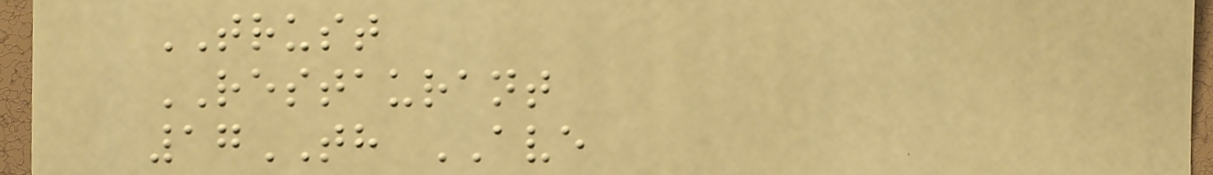TRUST
RESTAURANT
17TH AVE
